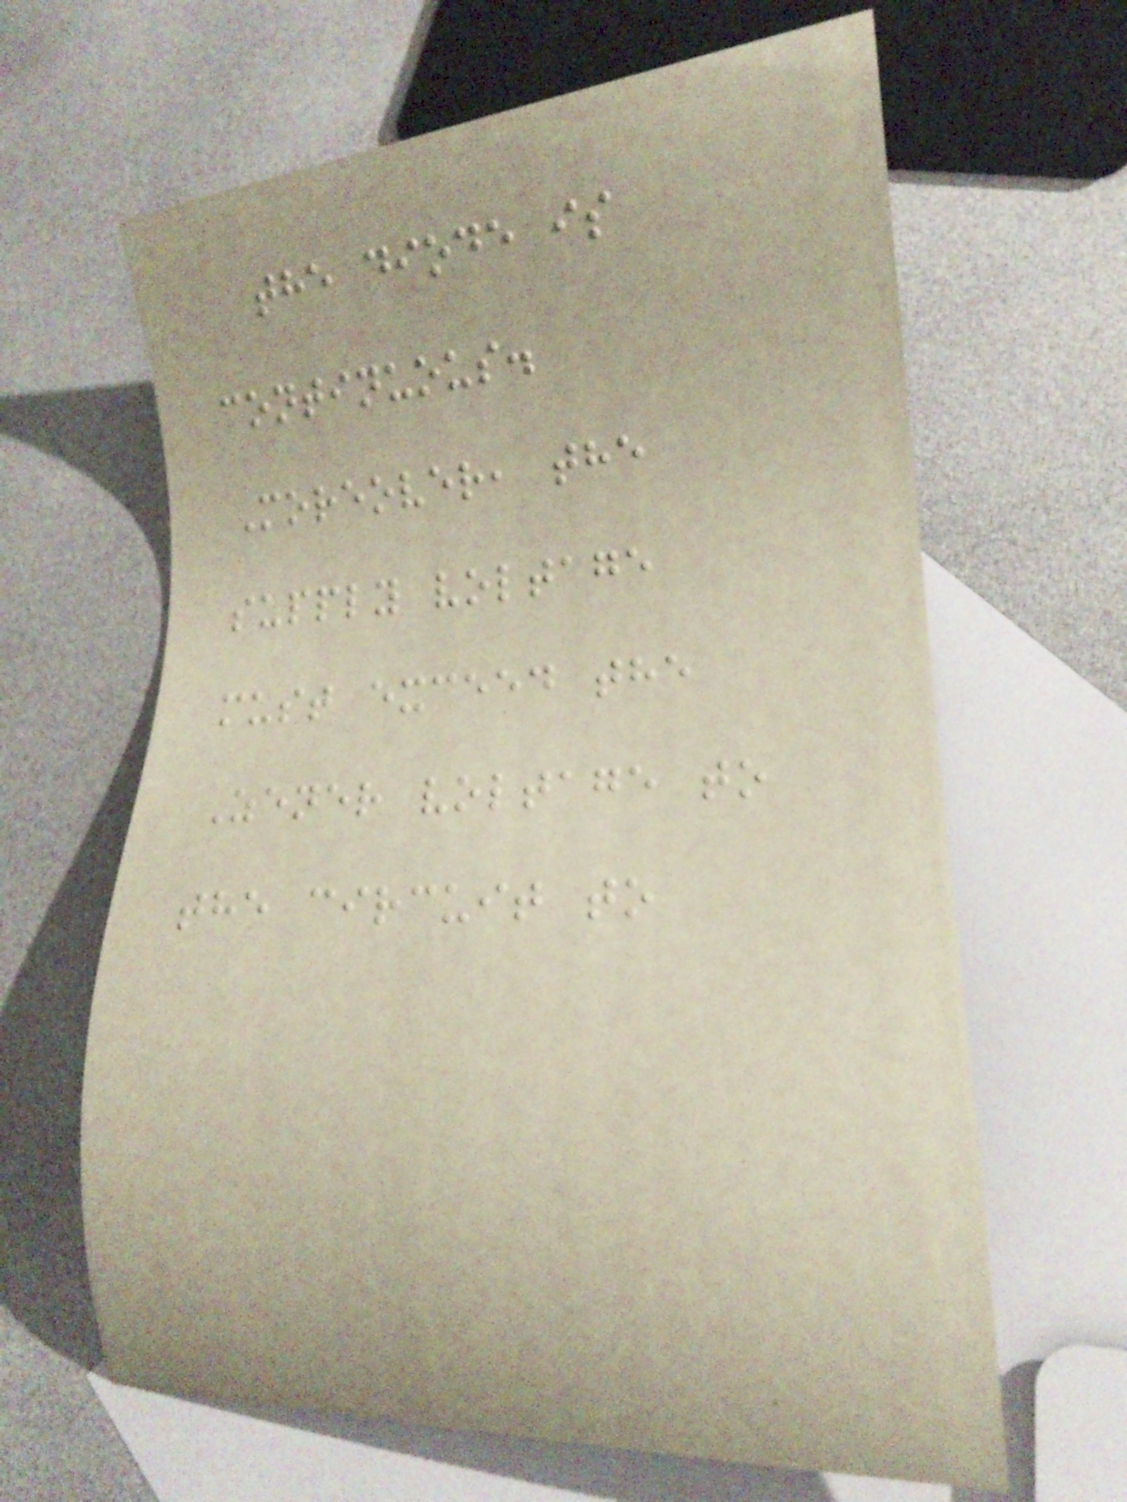the diode is
continuous.
Moreover, the
supply voltage
must exceed the
Zener voltage to
the circuit to
